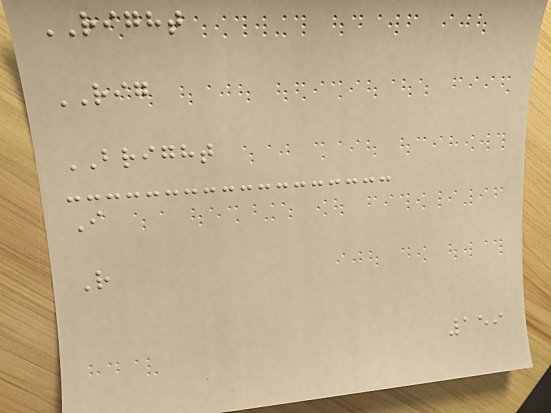RIGHT
RIG
BRIGHT
I
R
159
